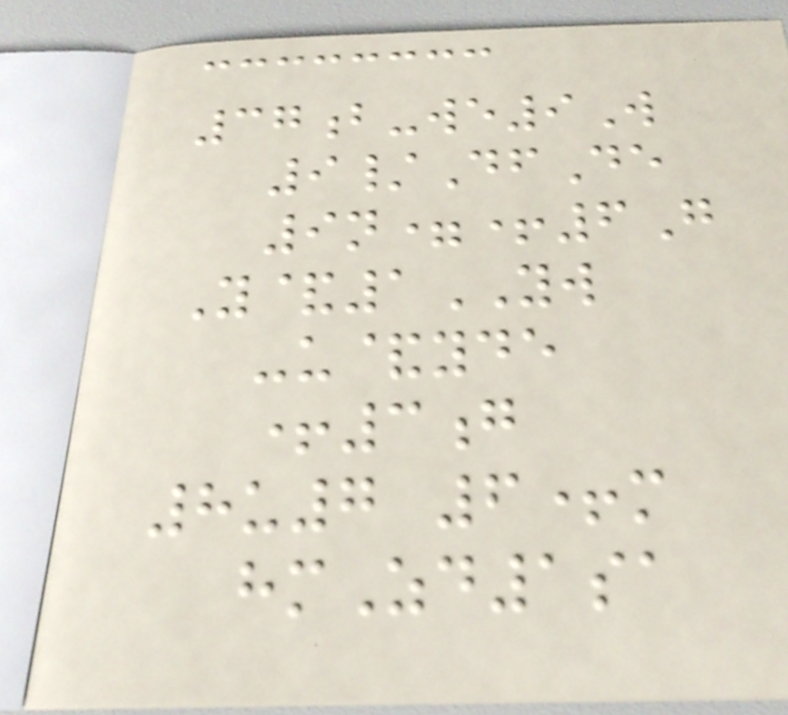37b-we9W
9/DfDe
9n=+6G
Y&1YW
-u&yde
+3g
8u7 6+m
hmZd1sa
